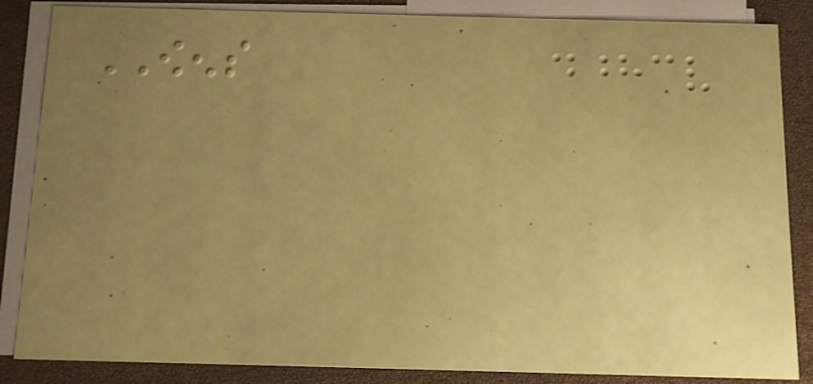OWENS
